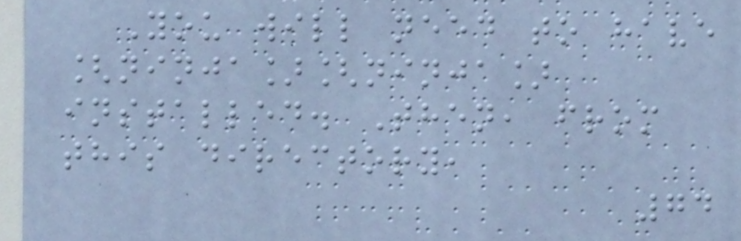You will need to have
[ninja][ninja]
installed. Then, from
this directory,
74
